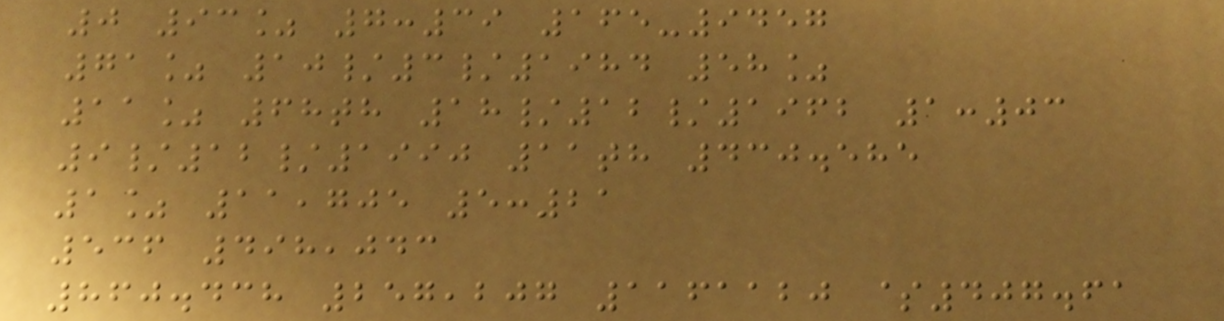0 93% 7:39 165-9457
71% 10/3/1984 58%
11% 68th 18/12/1962 1:03
9/12/1990 11th 430.585
1% 11,705 5:21
536 498,043
860.438 257,207 1161120 $407.61
